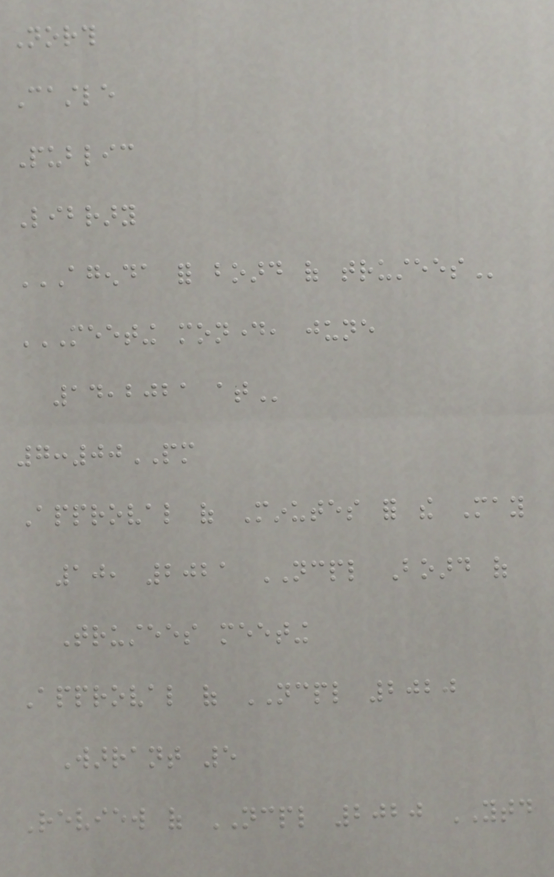North
Castle
Public
Library
AGENDA FOR BOARD OF TRUSTEES
MEETING MONDAY, JUNE
14,2021 AT
7:00PM
Approval of Minutes for the May
10, 2021 NCPL Board of
Trustees meeting
Approval of NCPL 2020
Warrant 5
Review of NCPL 2020 YTD
